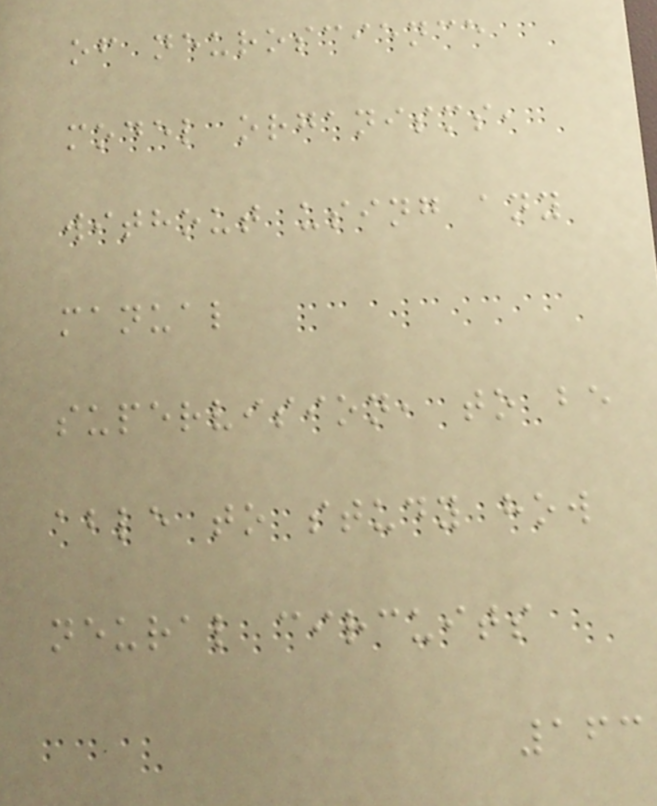of neuroscience
model organisms,
without using any
manual
supervision, to be
able to study how
neural circuits
163
